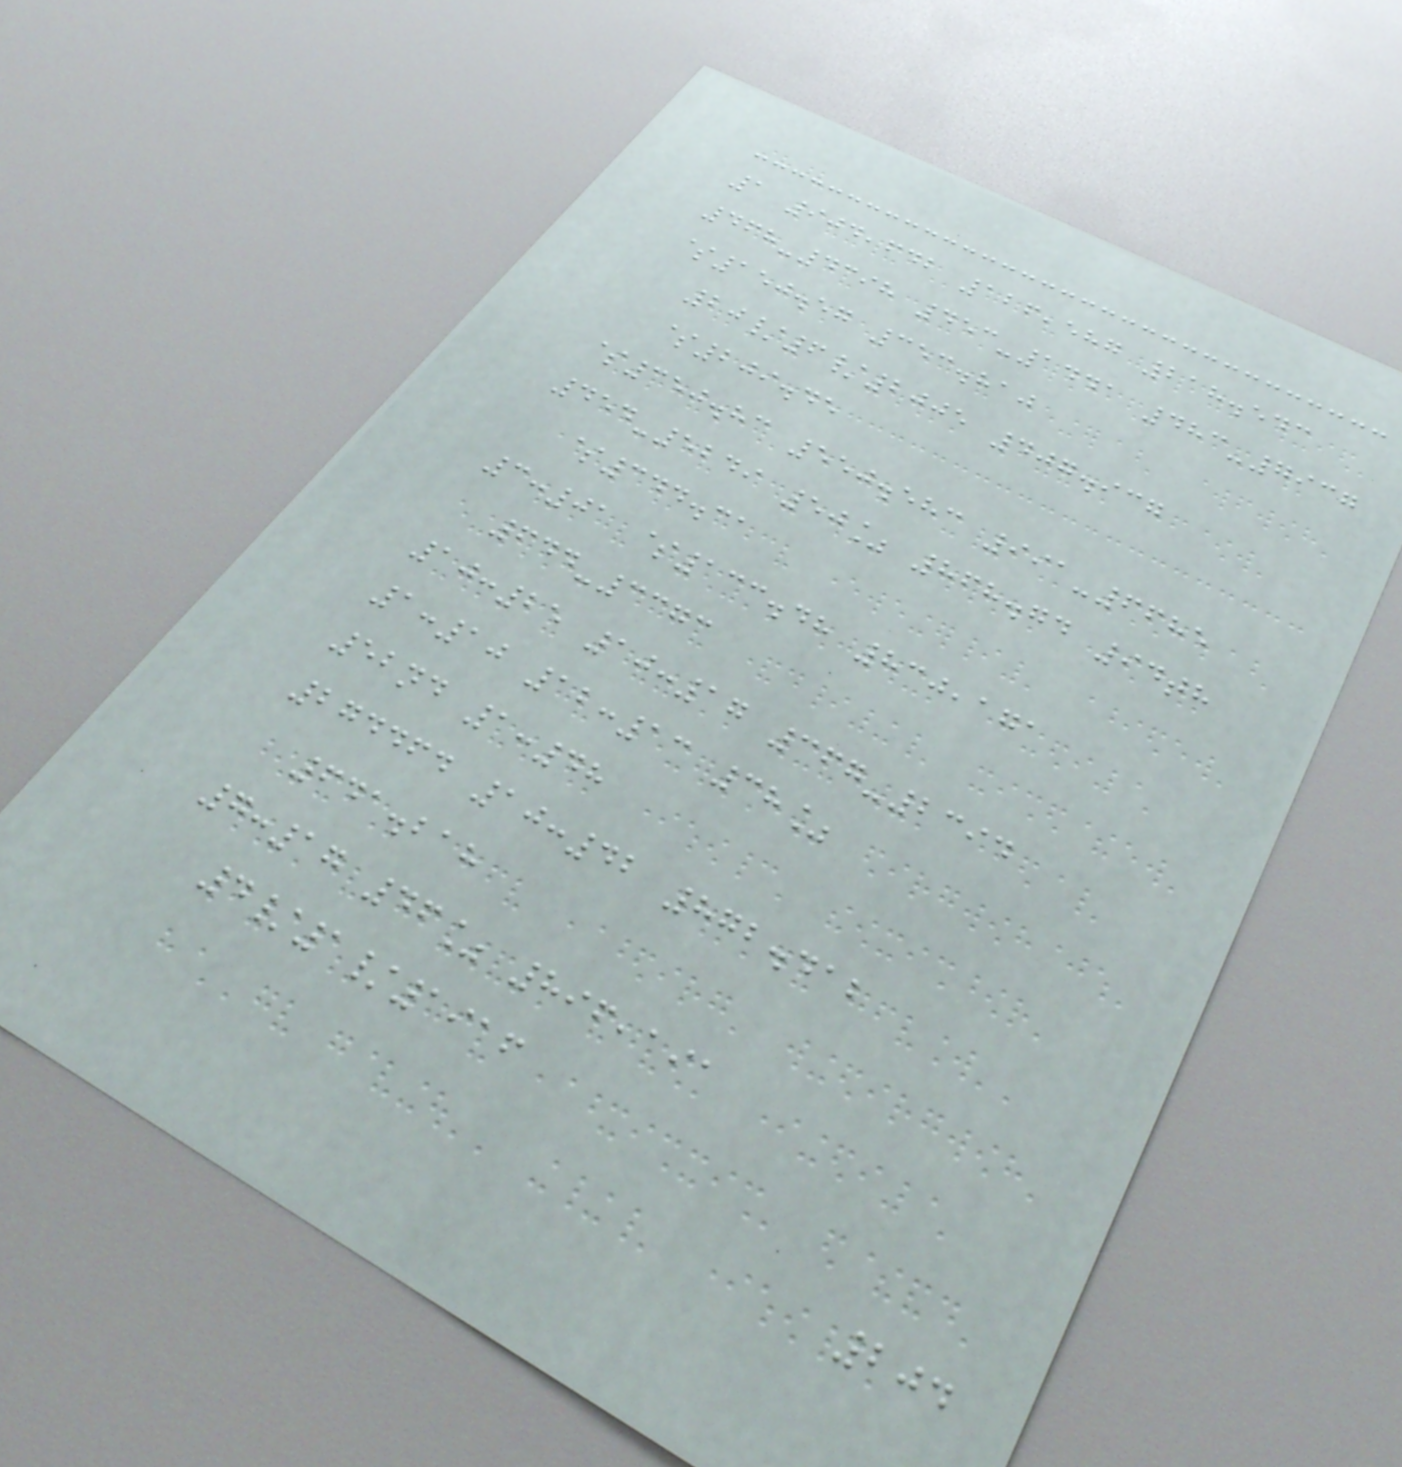1 904,642 126,587 218.543
468-4398 453-1441 483-7937
$150.57 353.810
20/6/2005 407.937
$209.45
$350.83 550.583 991-6685
454-5249 50% 868.74 94th
$344.31
3:01 $133.48 830,171
644-3373
10:25 10:17 367-2394
1:10 12:13 38%
52nd 1:48
274464 10:42 872.412
641.218
7:17 46% 896,191
4/1/1916
204
